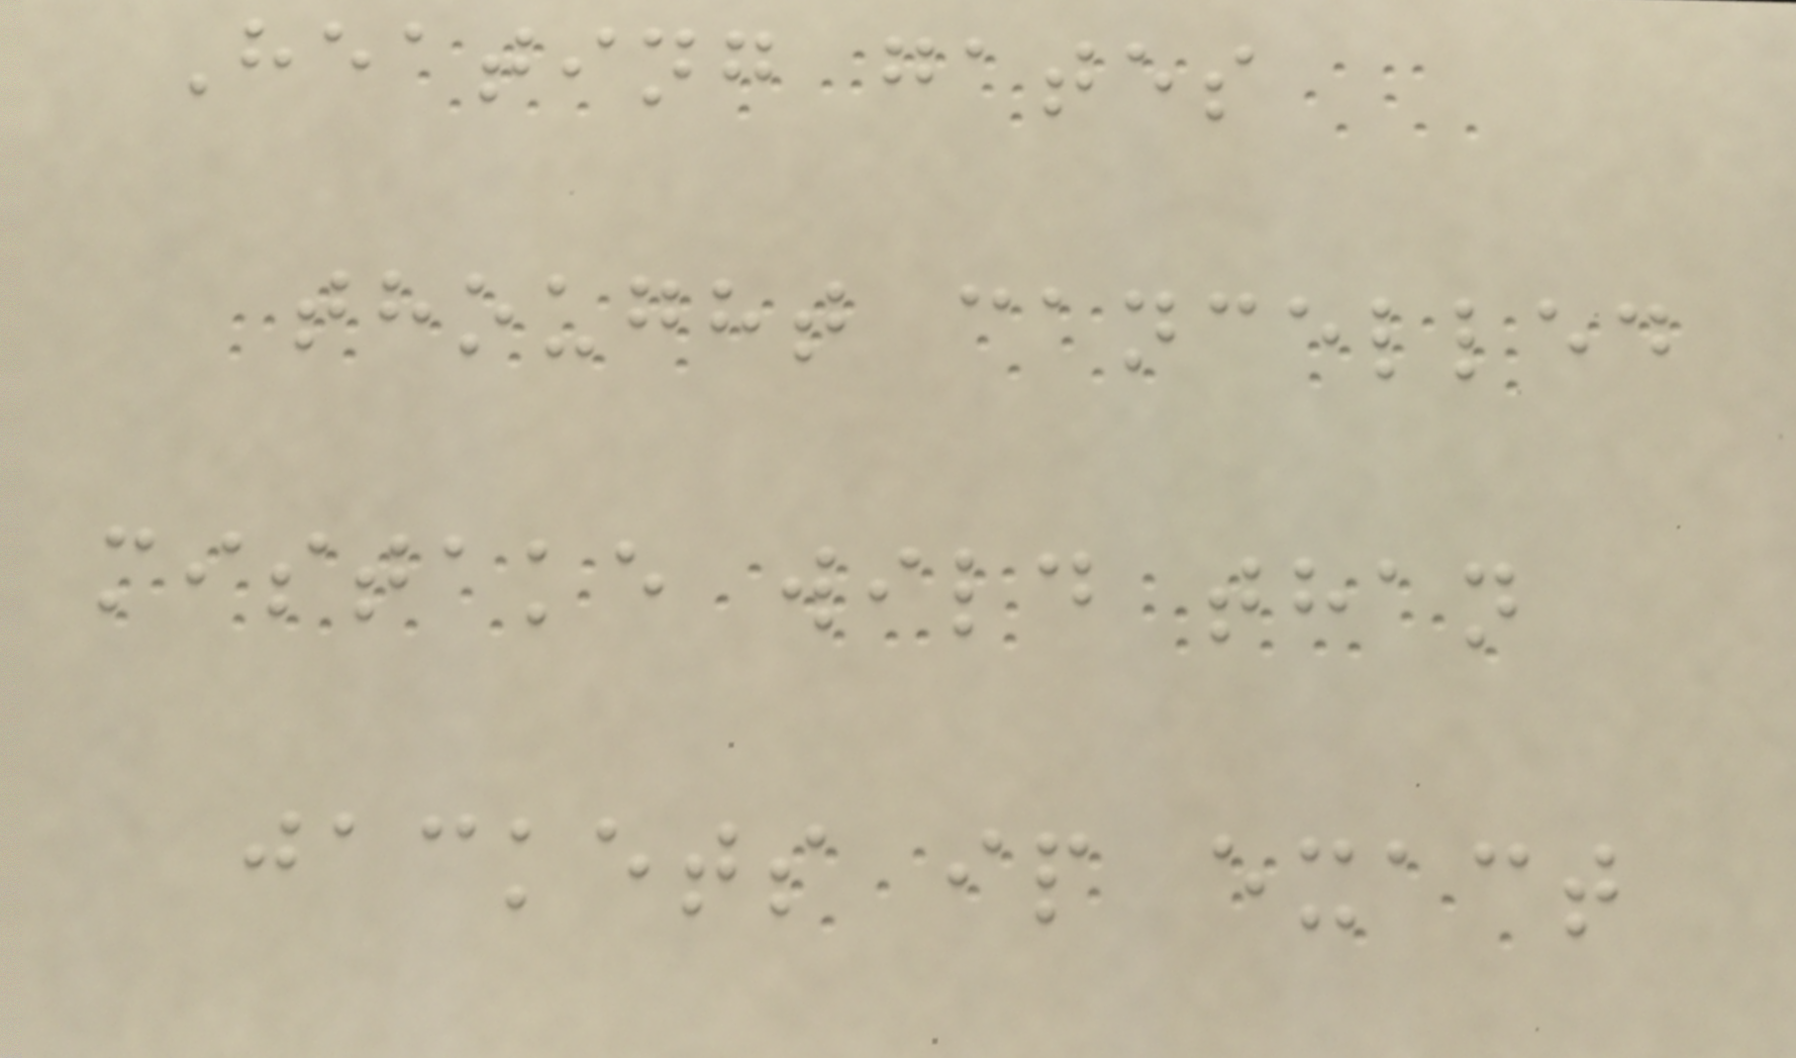Heating gates
thought cancelled
mistake wild than
jackets ip exact
